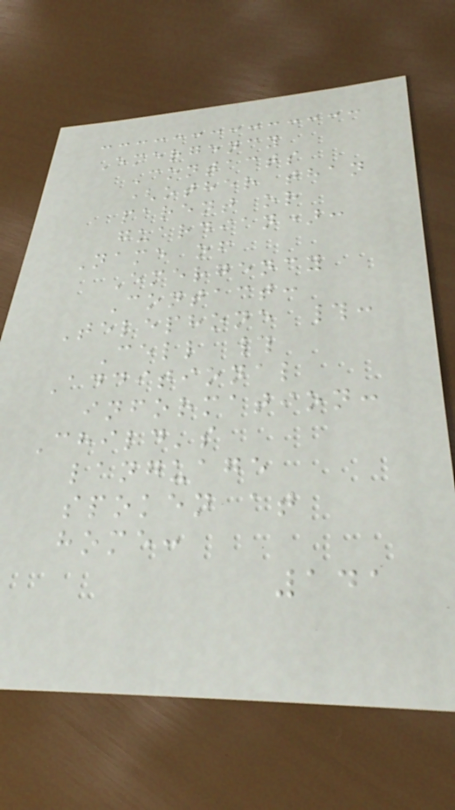Emergency
Contacts
(other than
parent or
guardian):
Name of
Emergency
Contact:
Telephone #:
Cell #
Additional
information:
Child's
language
spoken at
home:
141
